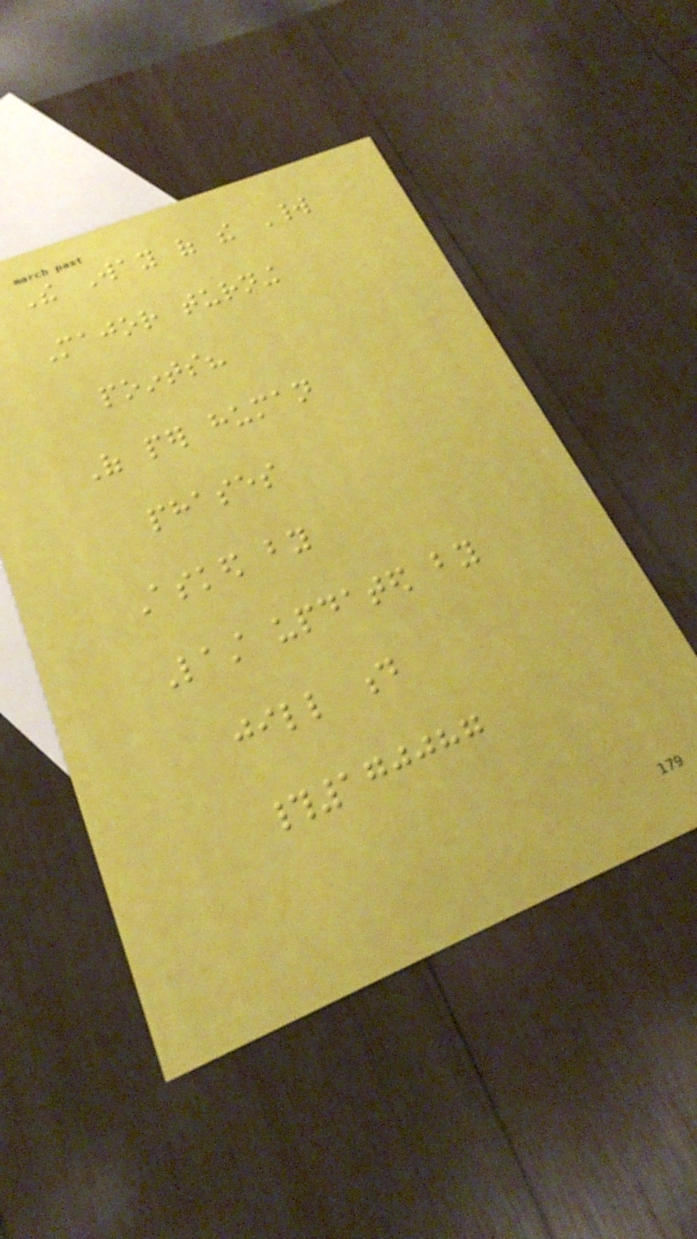The Way of the World
Major turning
points?
Of per human
phases
Asked by
Last updated by
jill d
#170087
